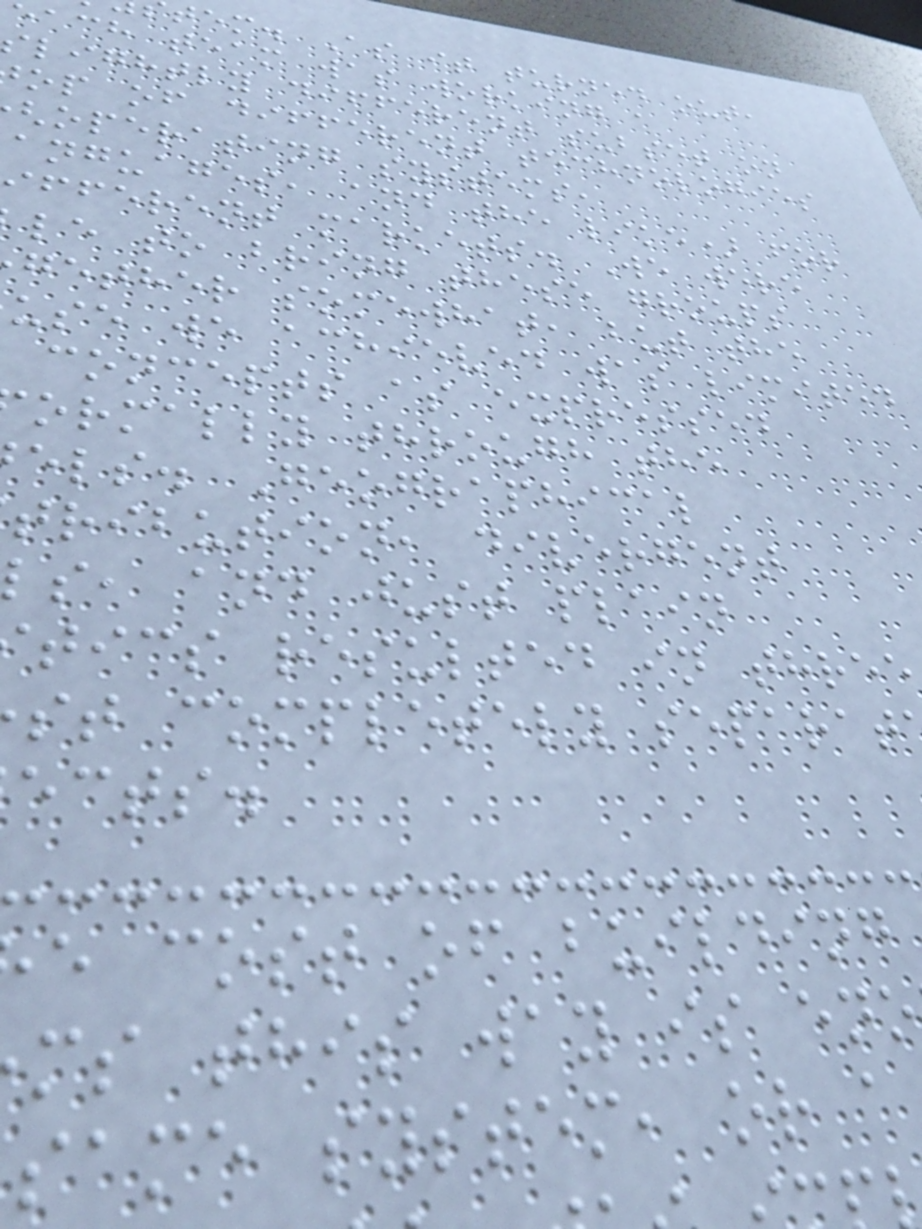tem. As it turned out,
ach team was working a
lightly different subset on
op of different technologies
operating systems,
anguages, and the like) for
fferent markets. We were
le to bring these groups
gether somewhat, but the
use we achieved was limited
concepts as expressed
ormally through the
els. Geographical
tribution, divergent
ls, and just plain
tics resulted in three
st completely separat
ects.
e cost of building
ms this way is eno
same system, or a
